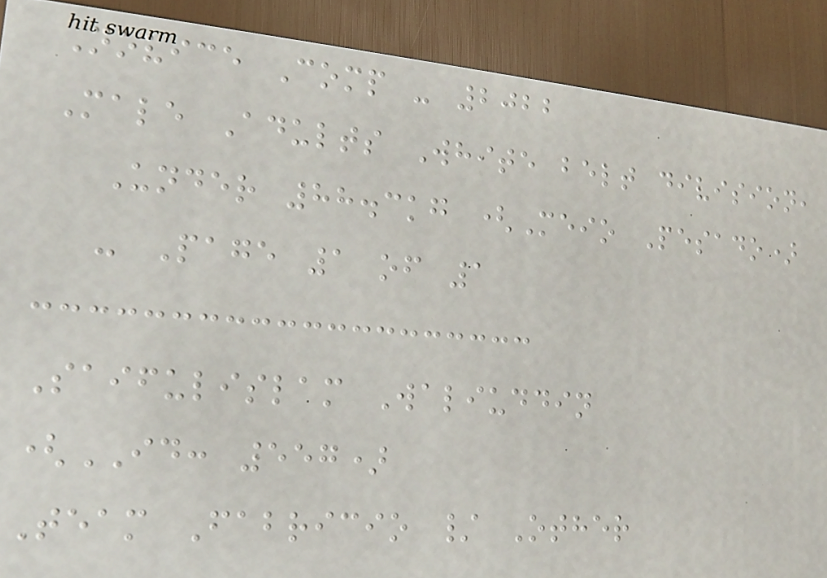Novice Comp - 2022
Male Adults White belt division,
Under 88.3kg (Meio Pesado)
- Page 1 of 1
Saifulislam Waliuddin
(ID: 557)
Team Fabricio / Other
